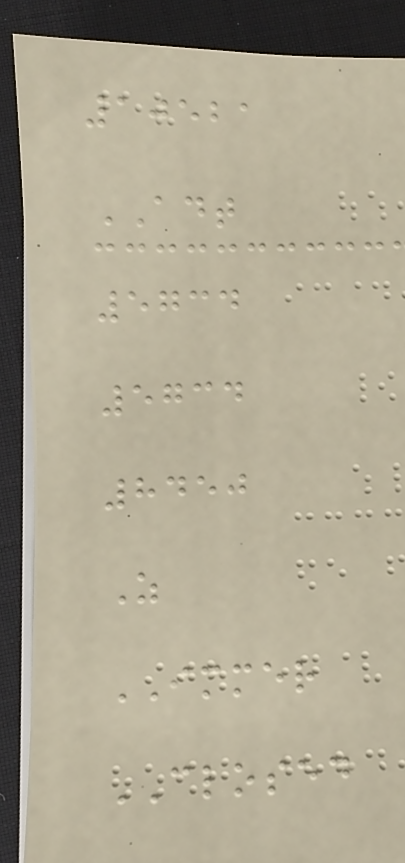10521
ADT
5734
5734
8450
Z
IMMER
CLOSED
